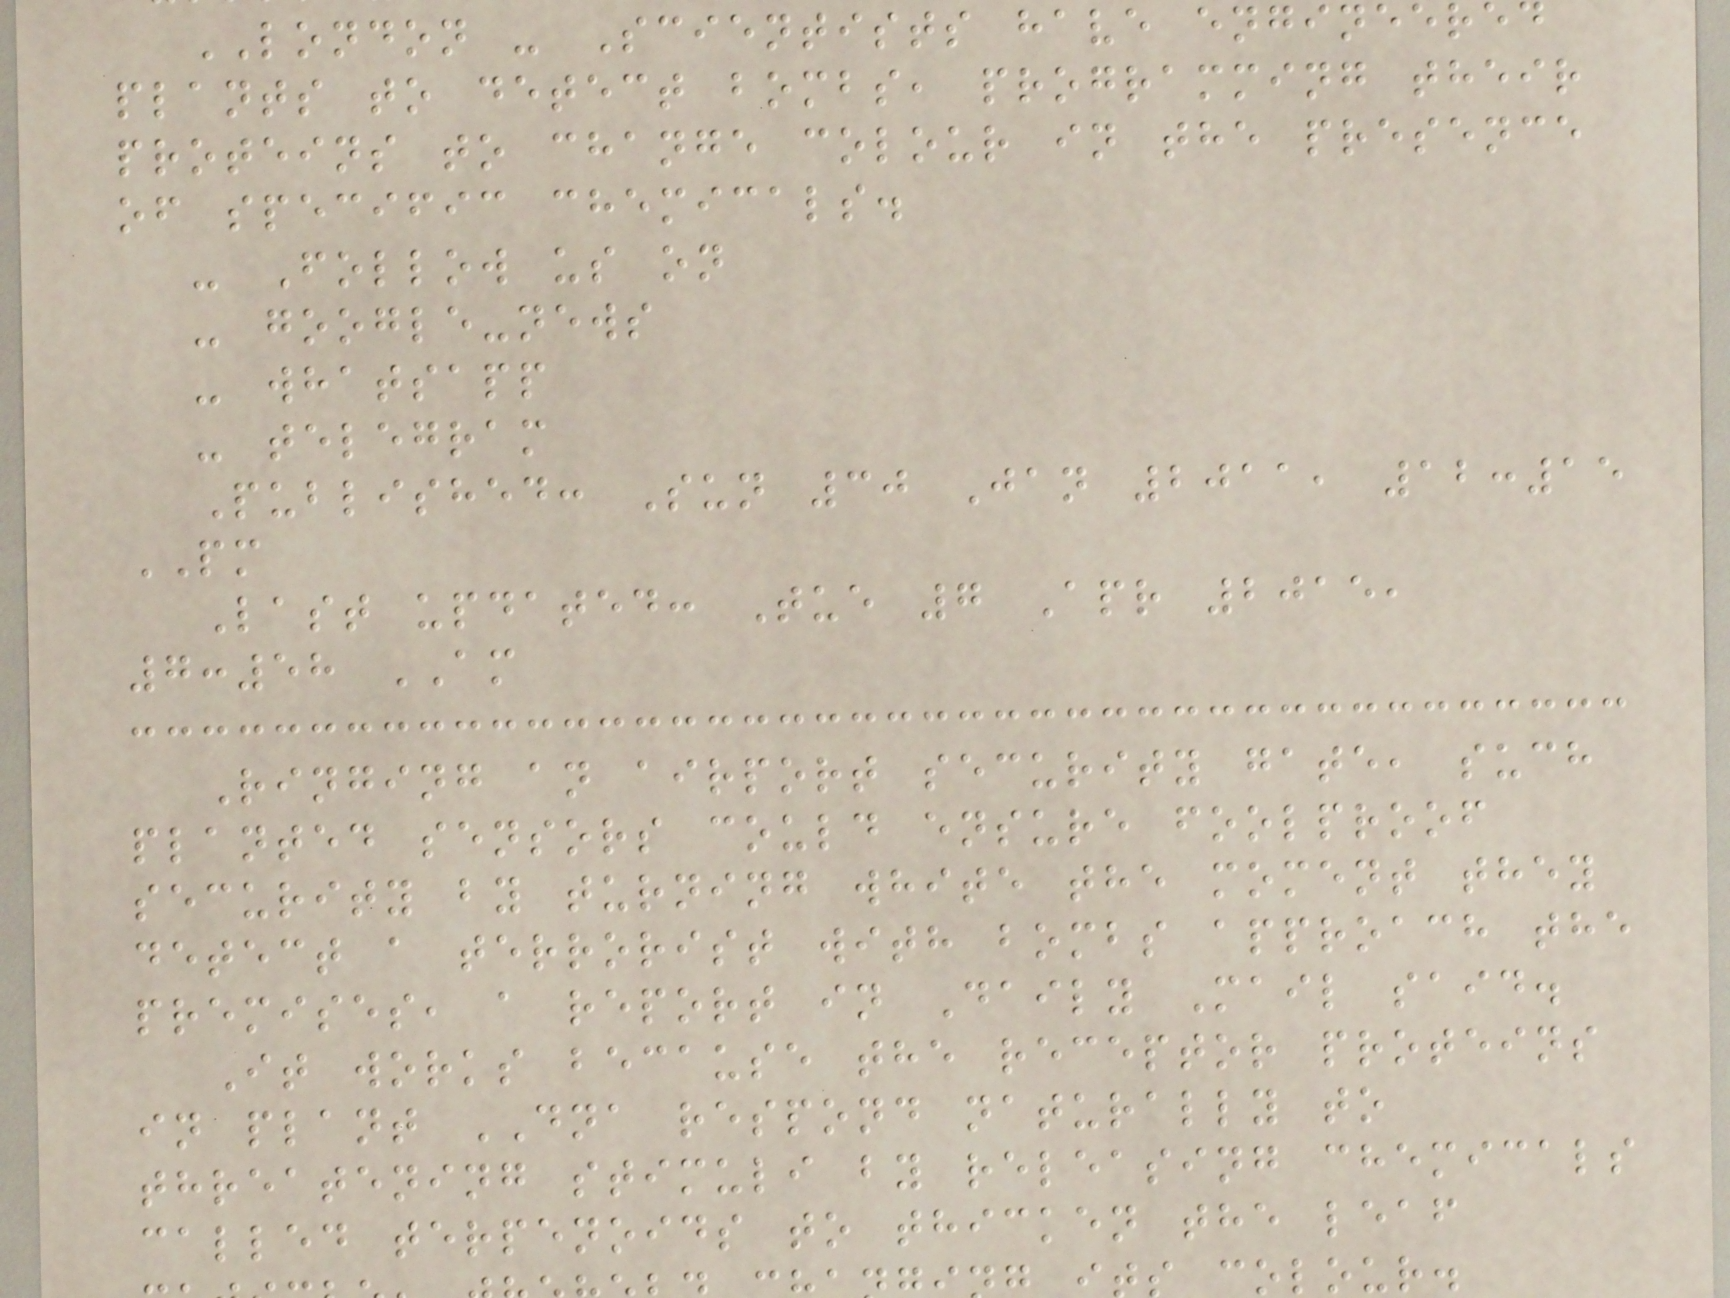LONDON - Scientists have engineere
plants to detect bombs, programming their
proteins to change colour in the presence
of specific chemicals.
- Follow us on
- google-news
- whatsapp
- telegram
Published: Sun 30 Jan 2011, 12:15
PM
Last updated: Tue 7 Apr 2015,
7:58 AM
Ringing an airport security gate, such
planted sensors could ensure foolproof
security by turning white the moment they
detect a terrorist with bombs approach the
premises, a report in Daily Mail said.
It works because the receptor proteins
in plant DNA respond naturally to
threatening stimuli by releasing chemicals
called terpenoids to thicken the leaf
